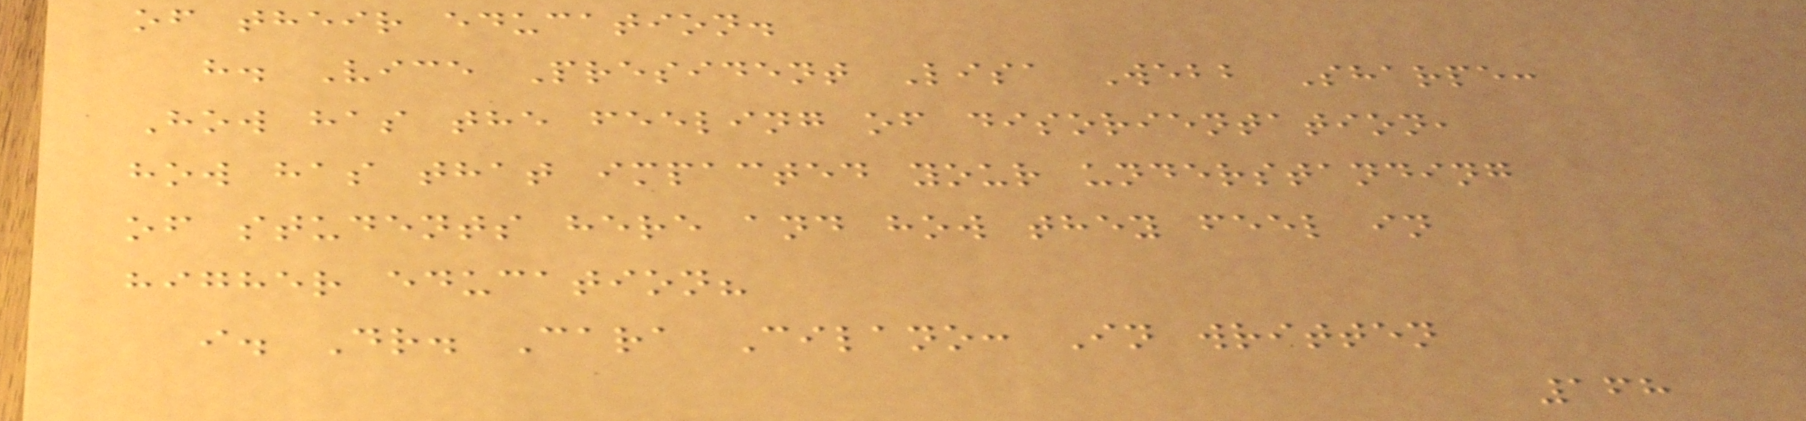of their education.
h. Vice President Lisa Webb Sharpe:
How has the feeling of disorientation,
how has that impacted your understanding
of students here and how they feel in
higher education?
i. Dr. Cara Cilano: In written
168
